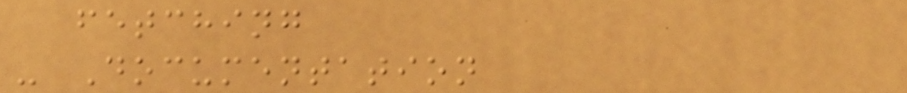fetching
- Documentation
